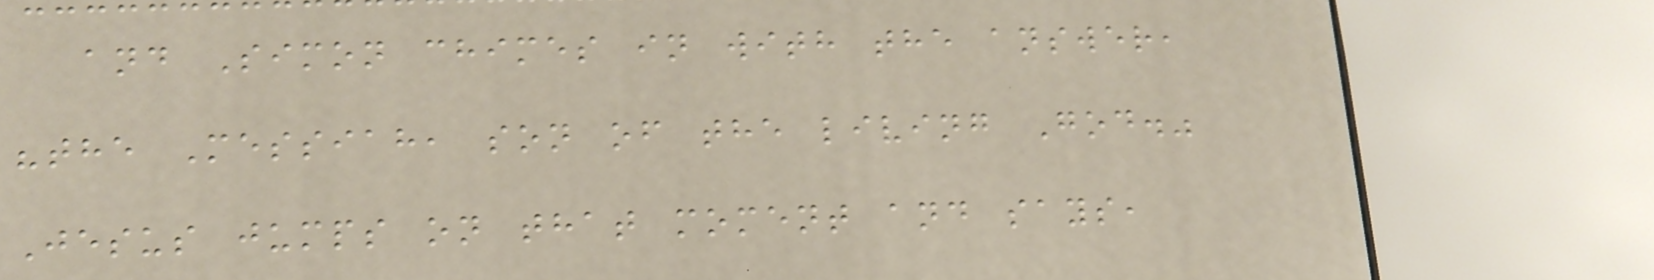and Simon chimes in with the answer,
"the Messiah, son of the living God."
Jesus jumps on that moment and says,
